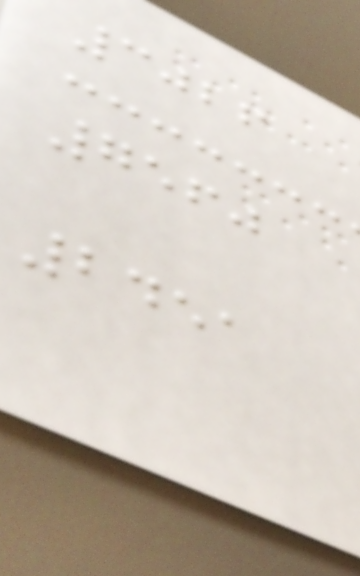3026
7560
2451
